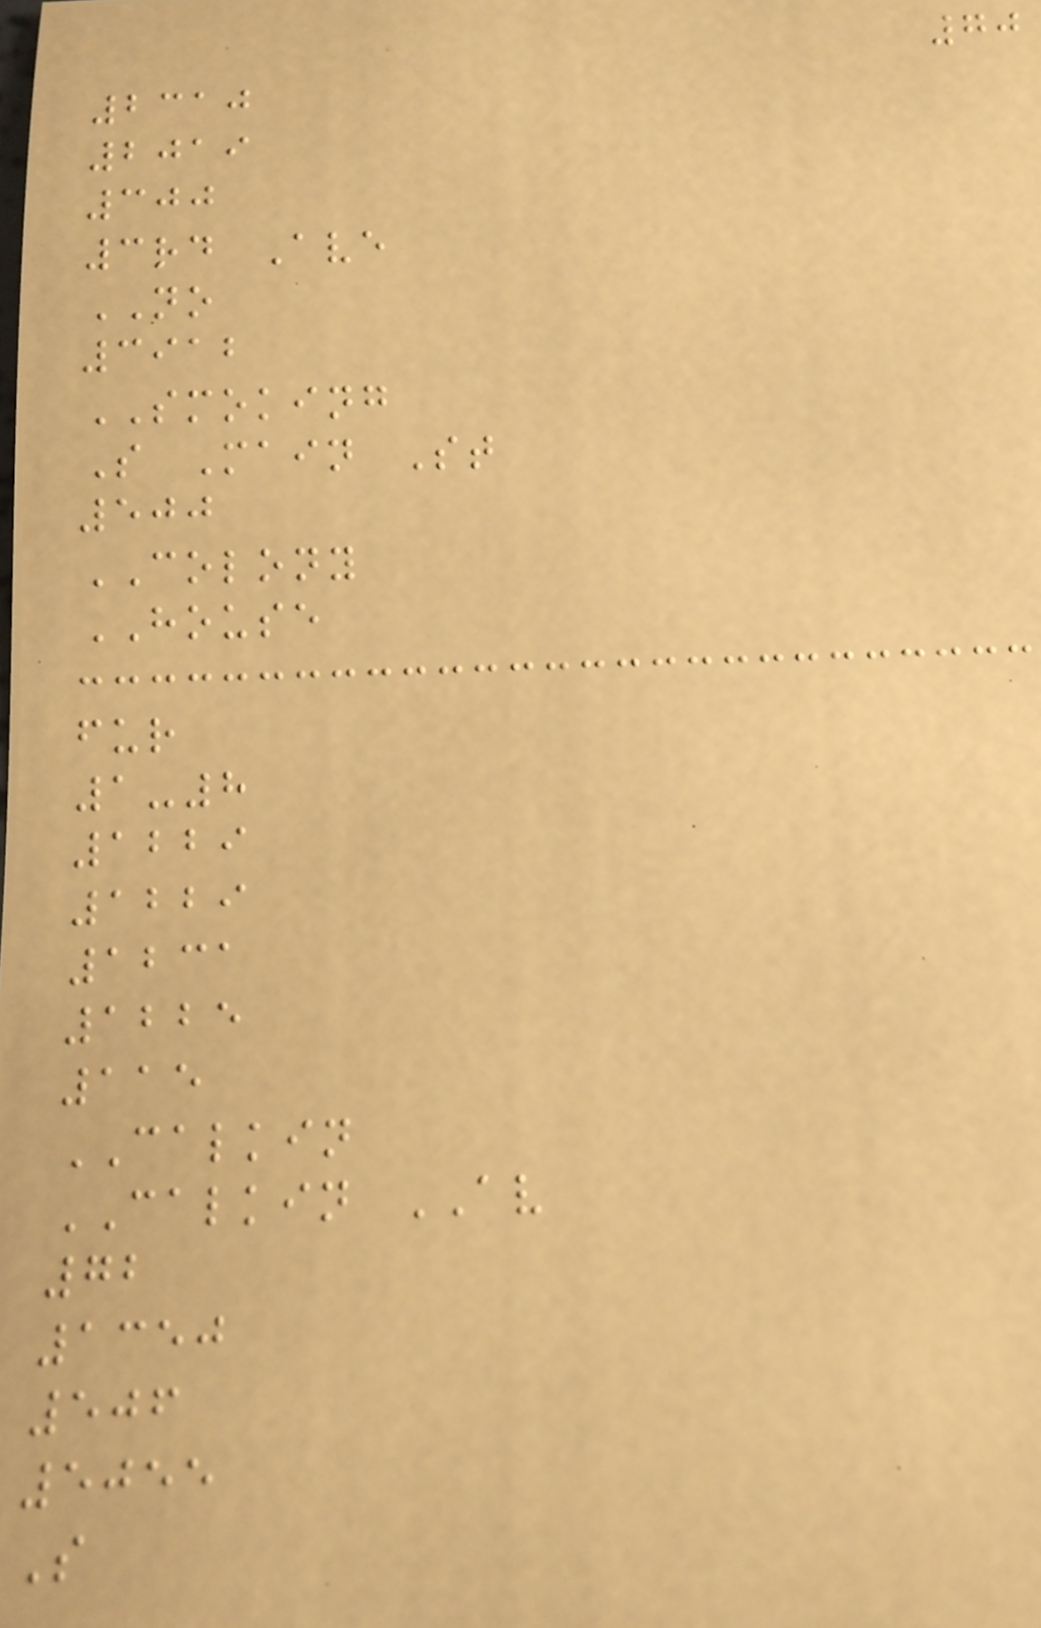70
2310
2019
300
3rd Ave
NO
3912
SMOKING
S Main St
500
COLONY
HOUSE
fur
1-8
1229
1229
1231
1225
115
CALKIN
CALKIN AV
72
1350
506
5055
S
